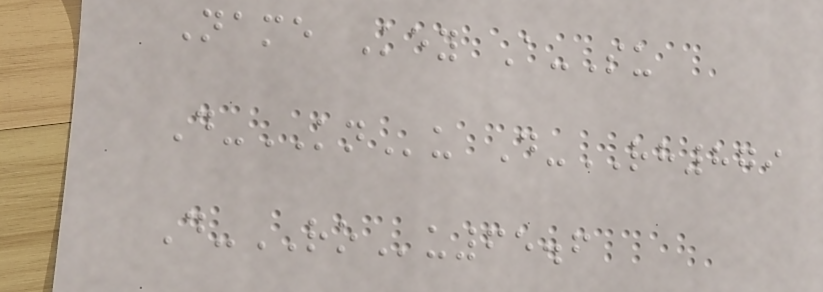Name Key A-Su
D-KNu D-RH879
D-ROu65.6
